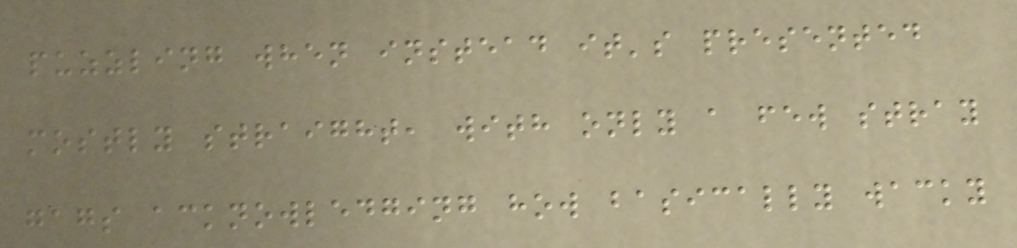puzzling when instead it's presented
mostly straight, with only a few stray
gags acknowledging how basically wacky
